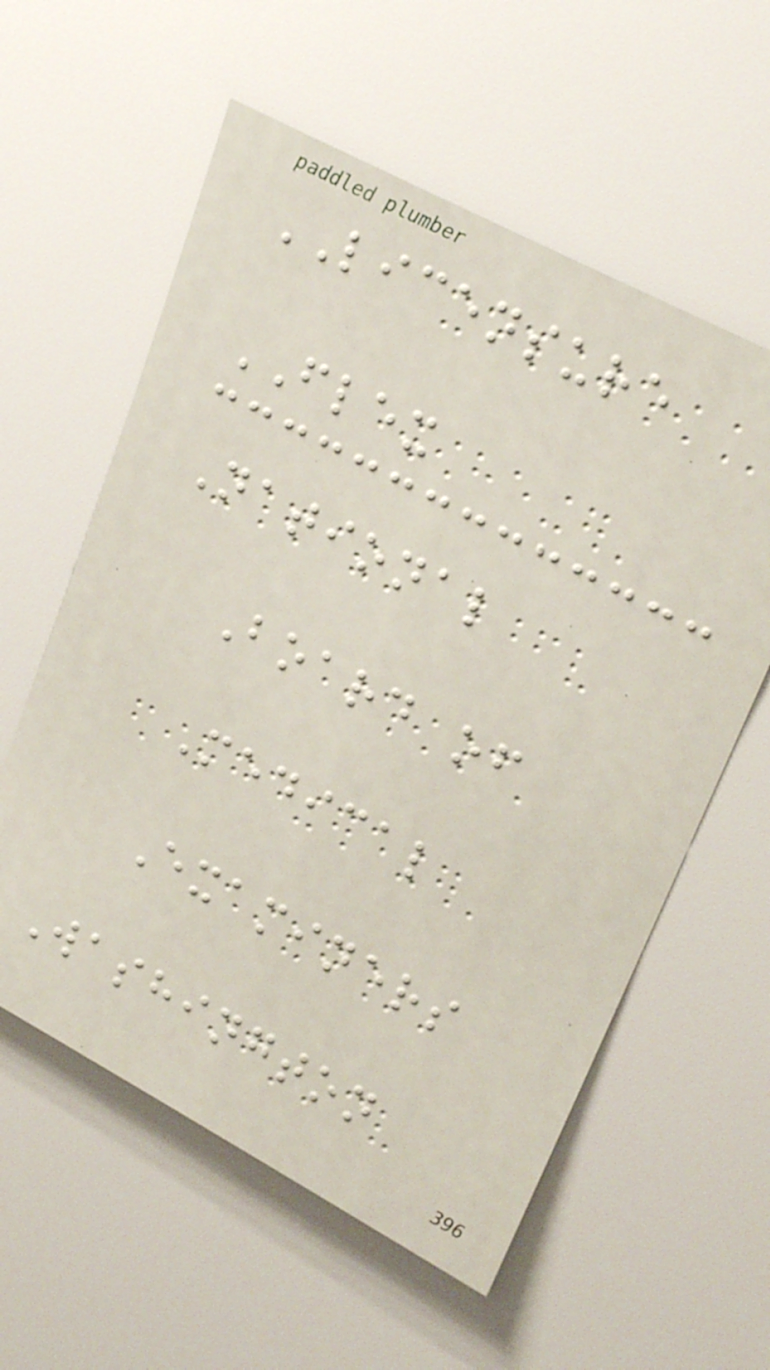LICENSURE
FLEX
National
Board of
Medical
Examiners
Washington
